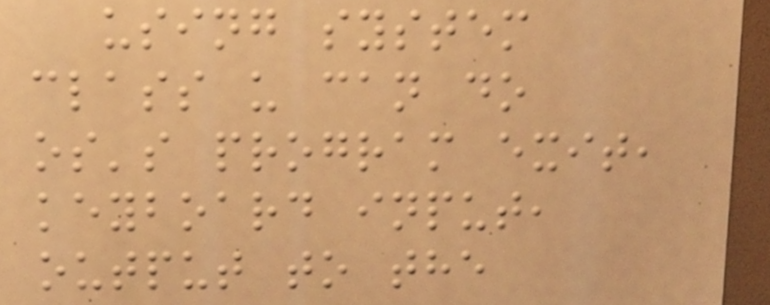using system
class u can do
os's program exit,
keyboard input,
output to the
